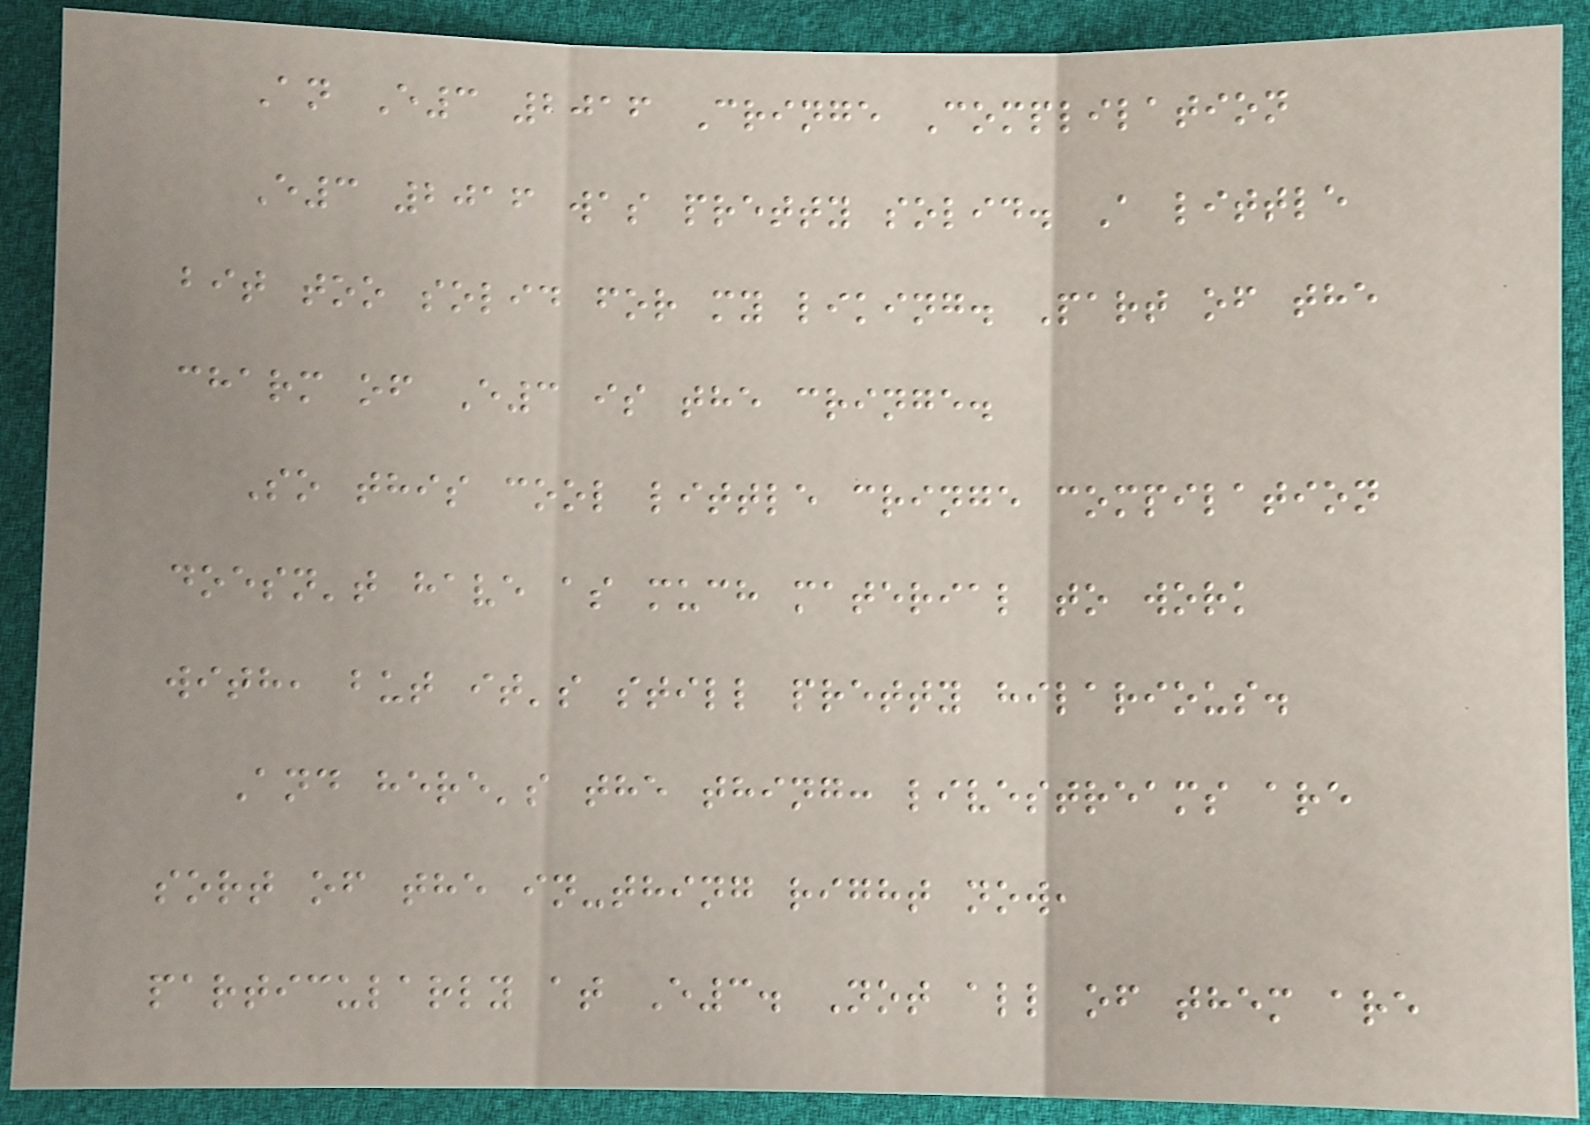An E3 2016 Cringe Complilation
E3 2016 was pretty solid. A little
bit too solid for my liking. Part of the
charm of E3 is the cringe.
So this cool little cringe compilation
doesn't have as much material to work
with, but it's still pretty hilarious.
And here's the thing: livestreams are
sort of the in-thing right now,
particularly at E3. Not all of them are
